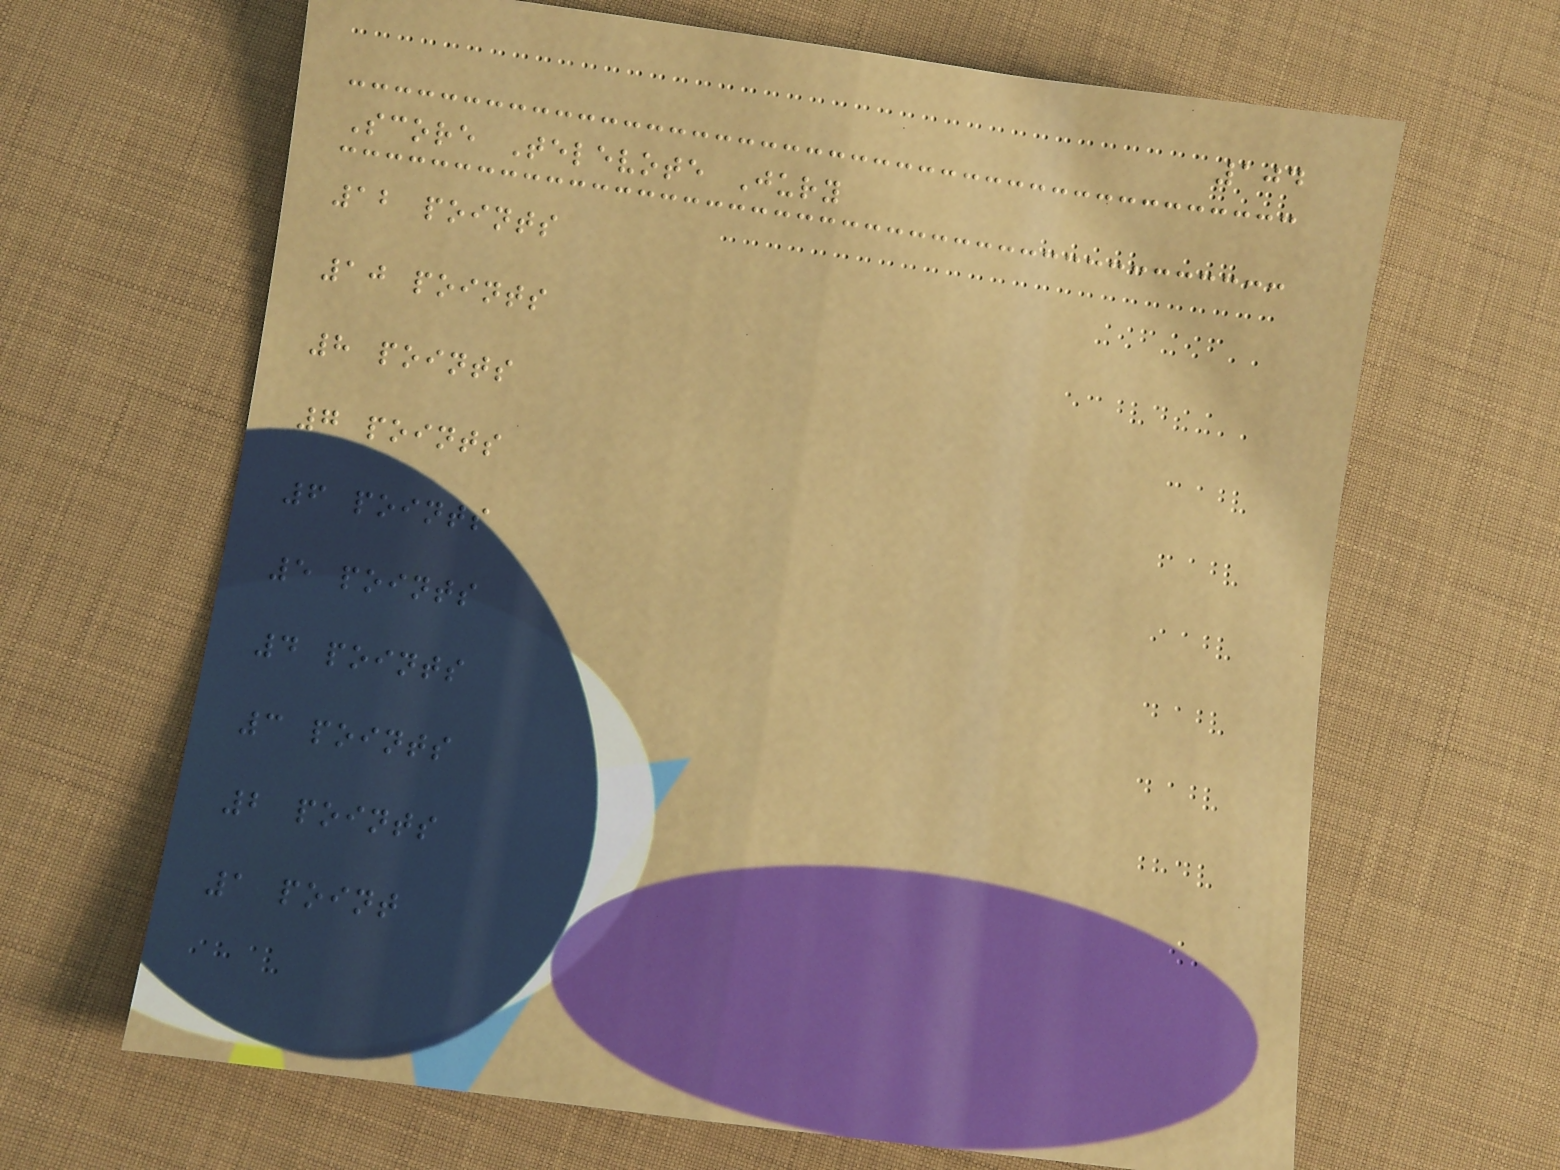104
Score Televote Jury
12 points
10 points
8 points
7 points
6 points
5 points
4 points
3 points
2 points
1 point
